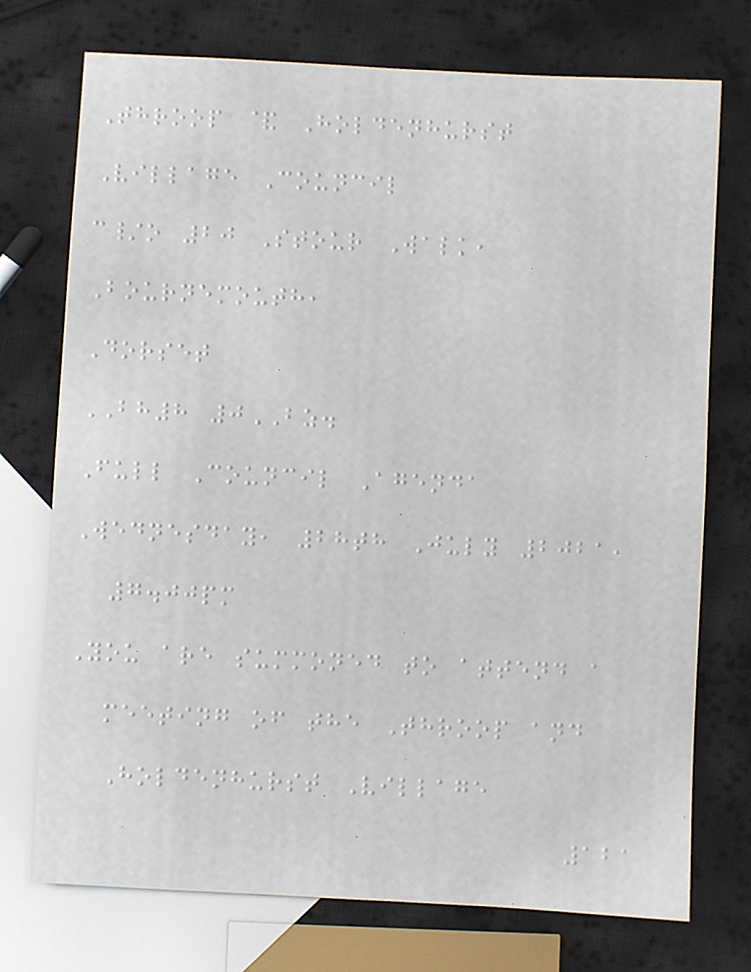Throop & Holdenhurst
Village Council
c/o 20 Stour Walk,
Bournemouth,
Dorset
BH8 0BZ.
Full Council Agenda
Wednesday, 28th July 2021,
7.00pm
You are summoned to attend a
meeting of the Throop and
Holdenhurst Village
121
